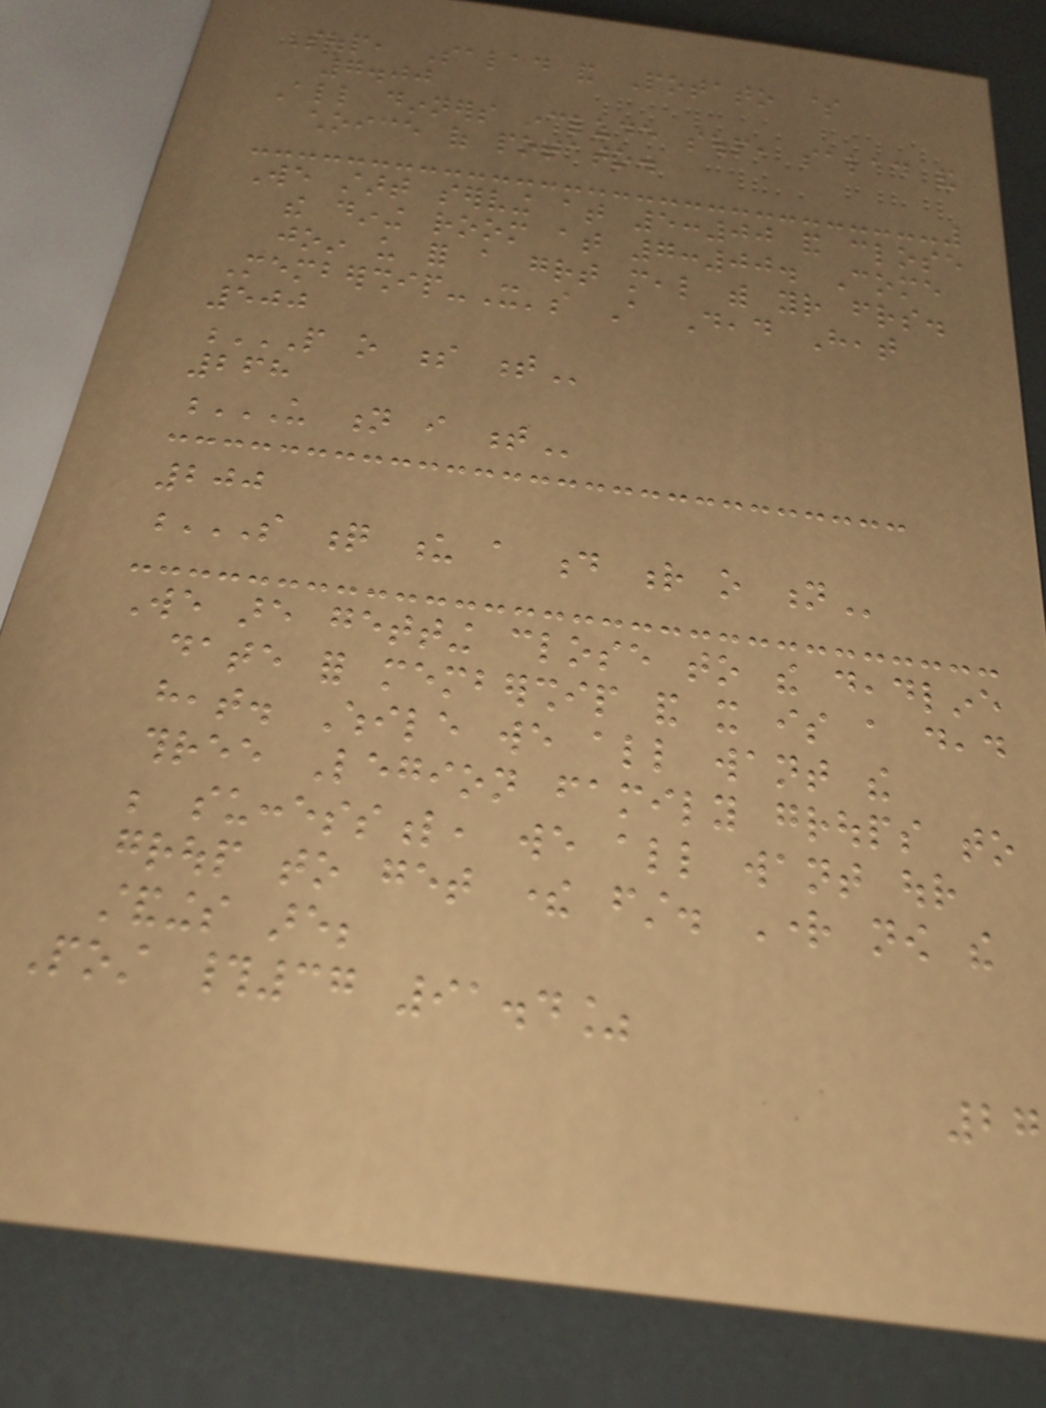Soup, Salad and Potato $
7.00
All dinners include soup, salad and
choice of potato.
We start serving at 5:00 and close
the dining room at 7:00. Come
join us for a great meal with your friends.
Membership-It's A Dead Heat
500
P O S T
268
U N I T
200
S Q U A D R O N
We are getting close to the deadline
date for membership and it is a dead
heat. While we all want the
three Legion family groups to
be successful, we all want our
group to get there first. Right now the
standings are;
Post #37 91.4%
27
